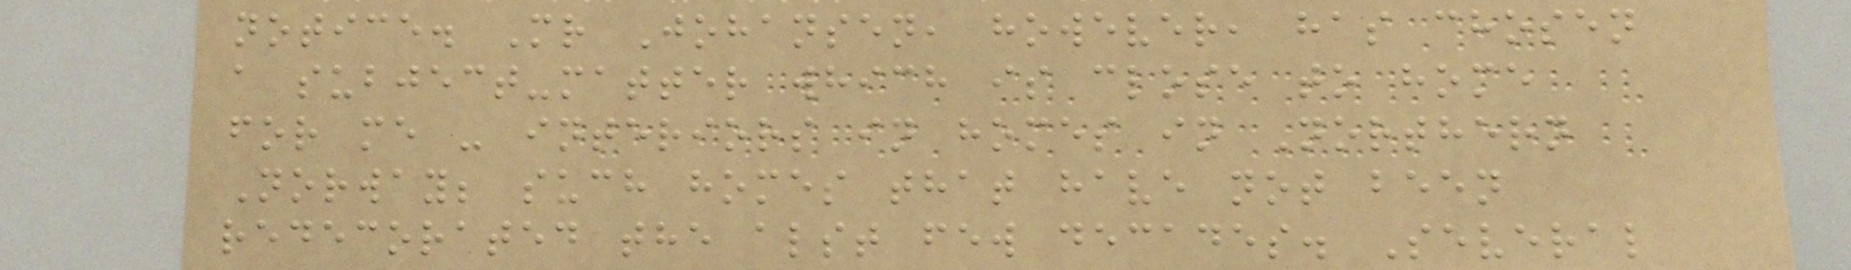notice. Mr Johansen, however, has chosen
a subject-matter which is close to home
for me - interiors in homes in Northern
Norway; such homes that have not been
redecorated the alst few decades. Several
